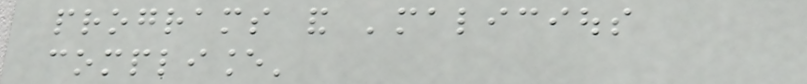programs and 'malicious
compliance'
